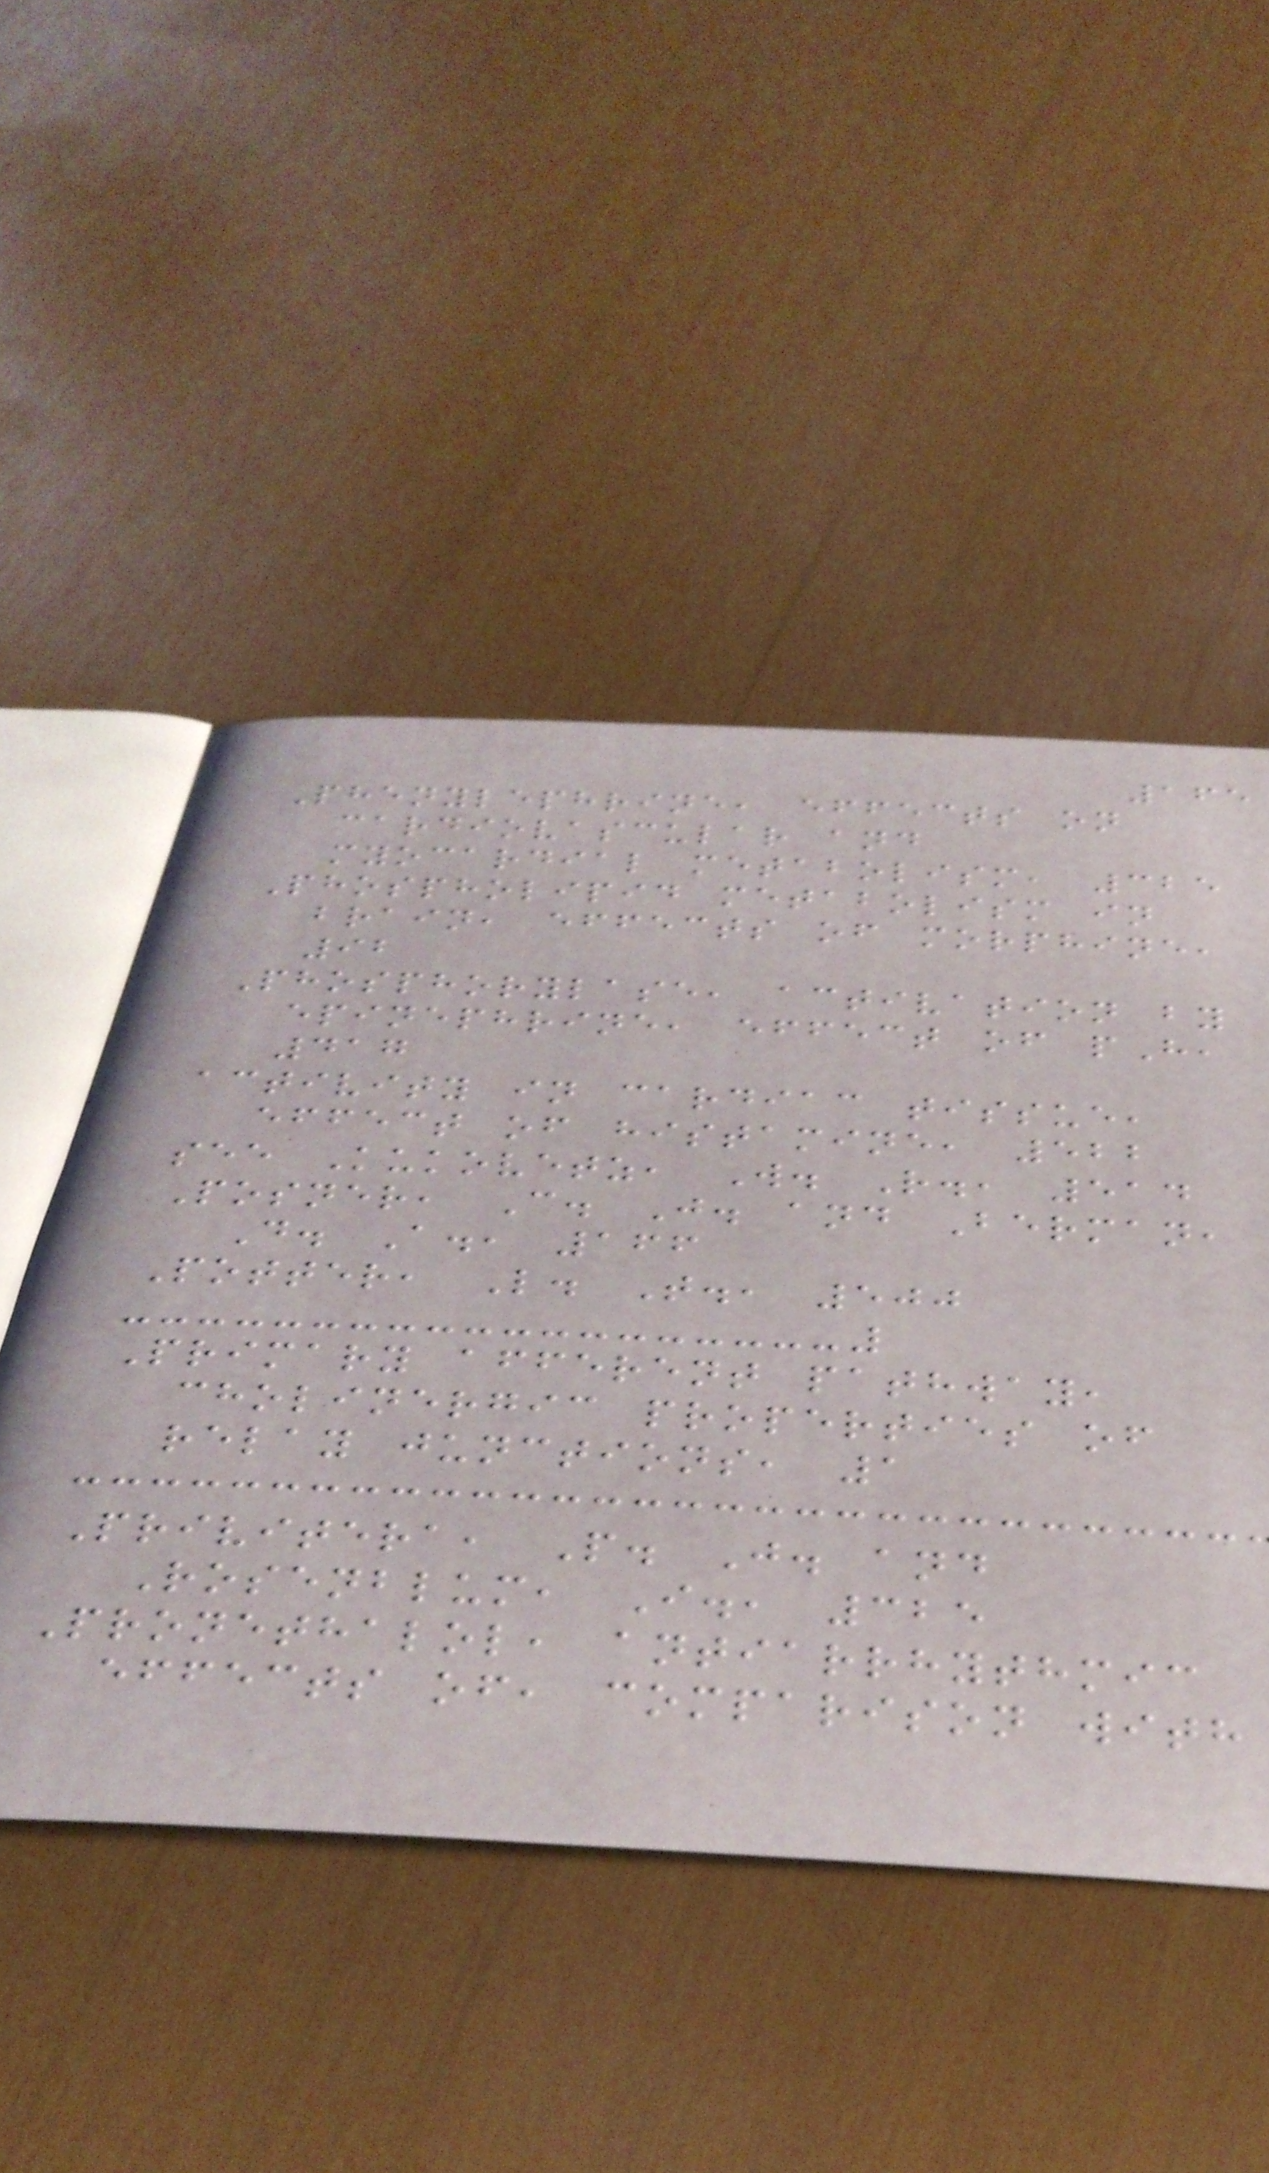165
Phenylephrine, effects on
cardiovascular and
myocardial metabolism, 325
Phospholipid metabolism in
brain, effects of morphine,
92
Phosphorylase, activation by
epinephrine, effect of pH,
417
activity in cardiac tissue,
effect of histamine, 522
see Kukovetz, W. R., 514
Posner, C. J. and Berman,
D. A., 166
Potter, L. T., 500
Primary afferent pathway,
cholinergic properties of
relay junctions, 1
Privitera, P. J. and
Rosenblum, I., 325
Pronethalol, antiarrhythmic
effects of, comparison with
